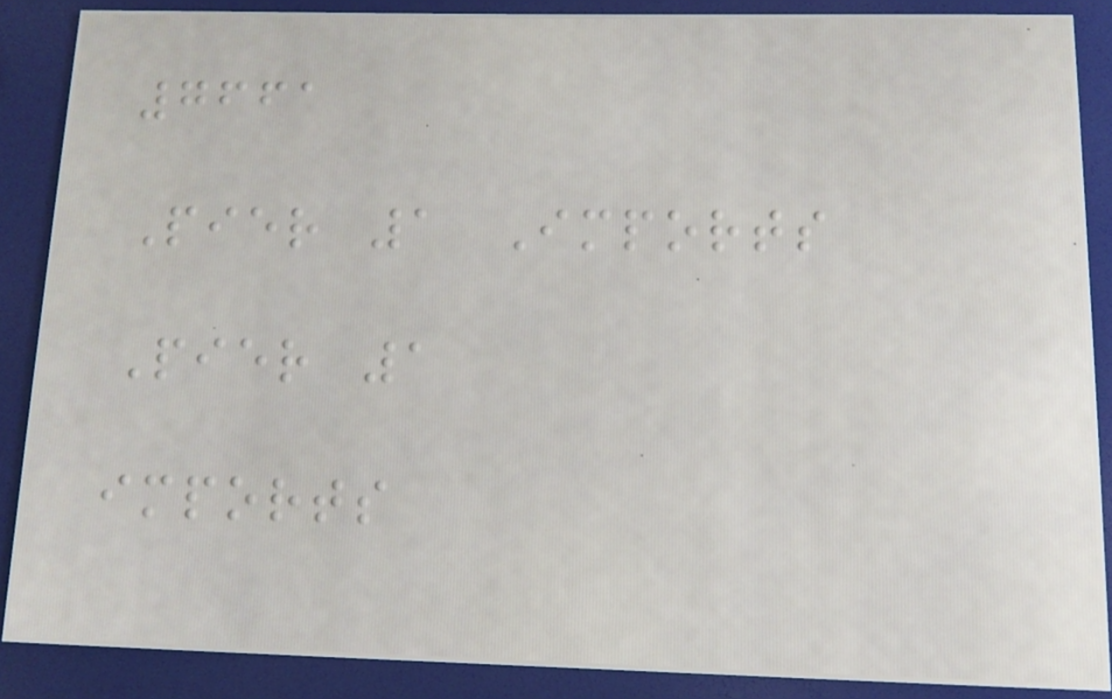7661
Pier 1 Imports
Pier 1
imports
